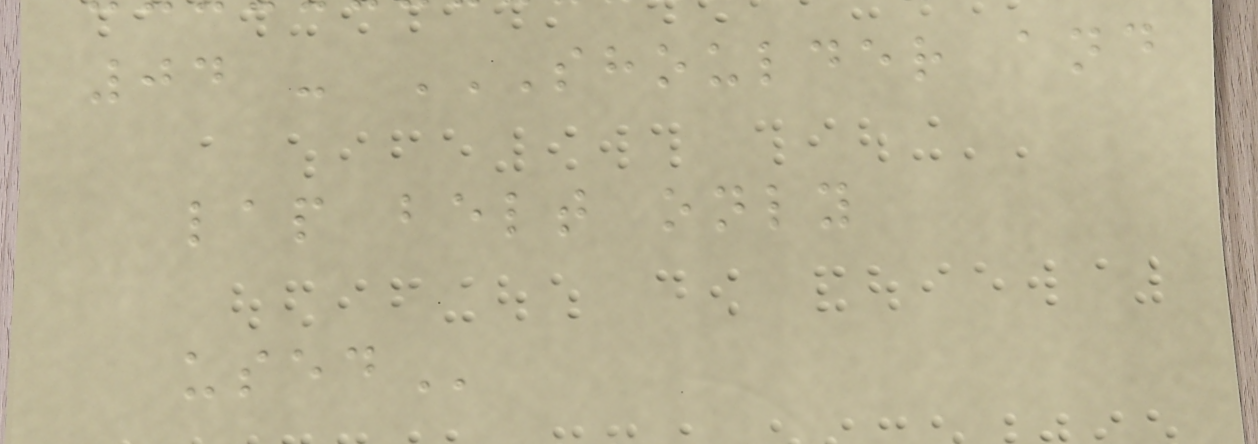04 - SHOULDER AND
LAP BELT ONLY
USED
